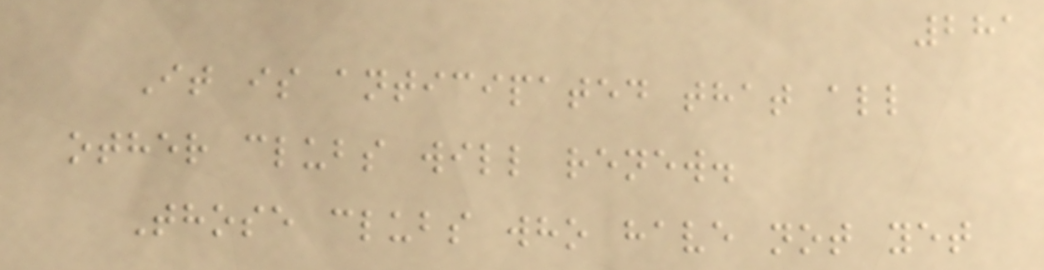281
It is anticipated that all
other clubs will renew.
Those clubs who have not yet
